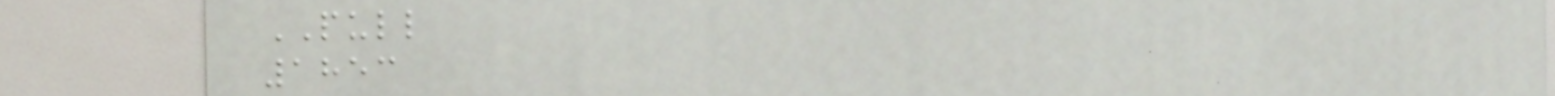PULL
1853
